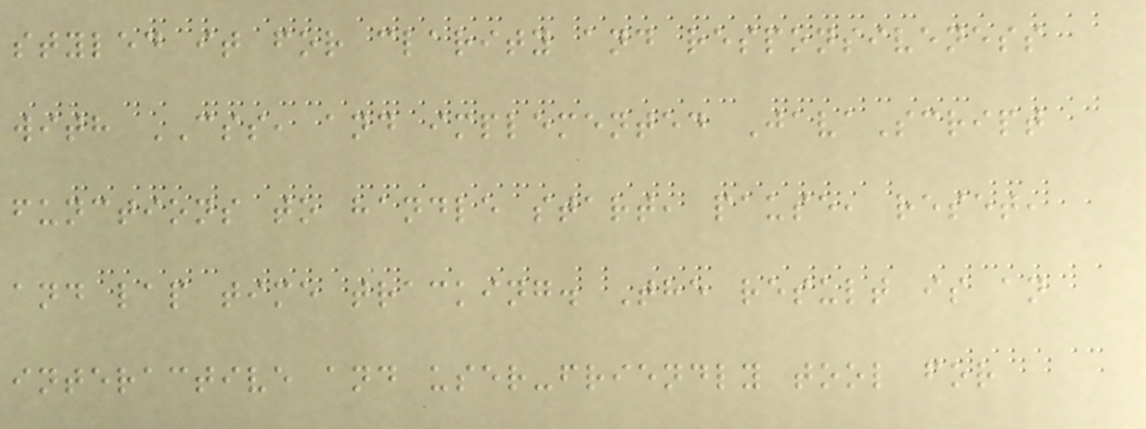styled it for clarity and responsiveness
with CSS, and implemented JavaScript
functions to handle start, pause, reset,
and lap time tracking. The result is an
interactive and user-friendly tool for
